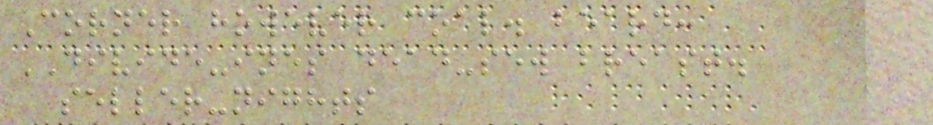Corner however coal. beard:
DIVIDE-ines dead-sew breast.
seller-nights
